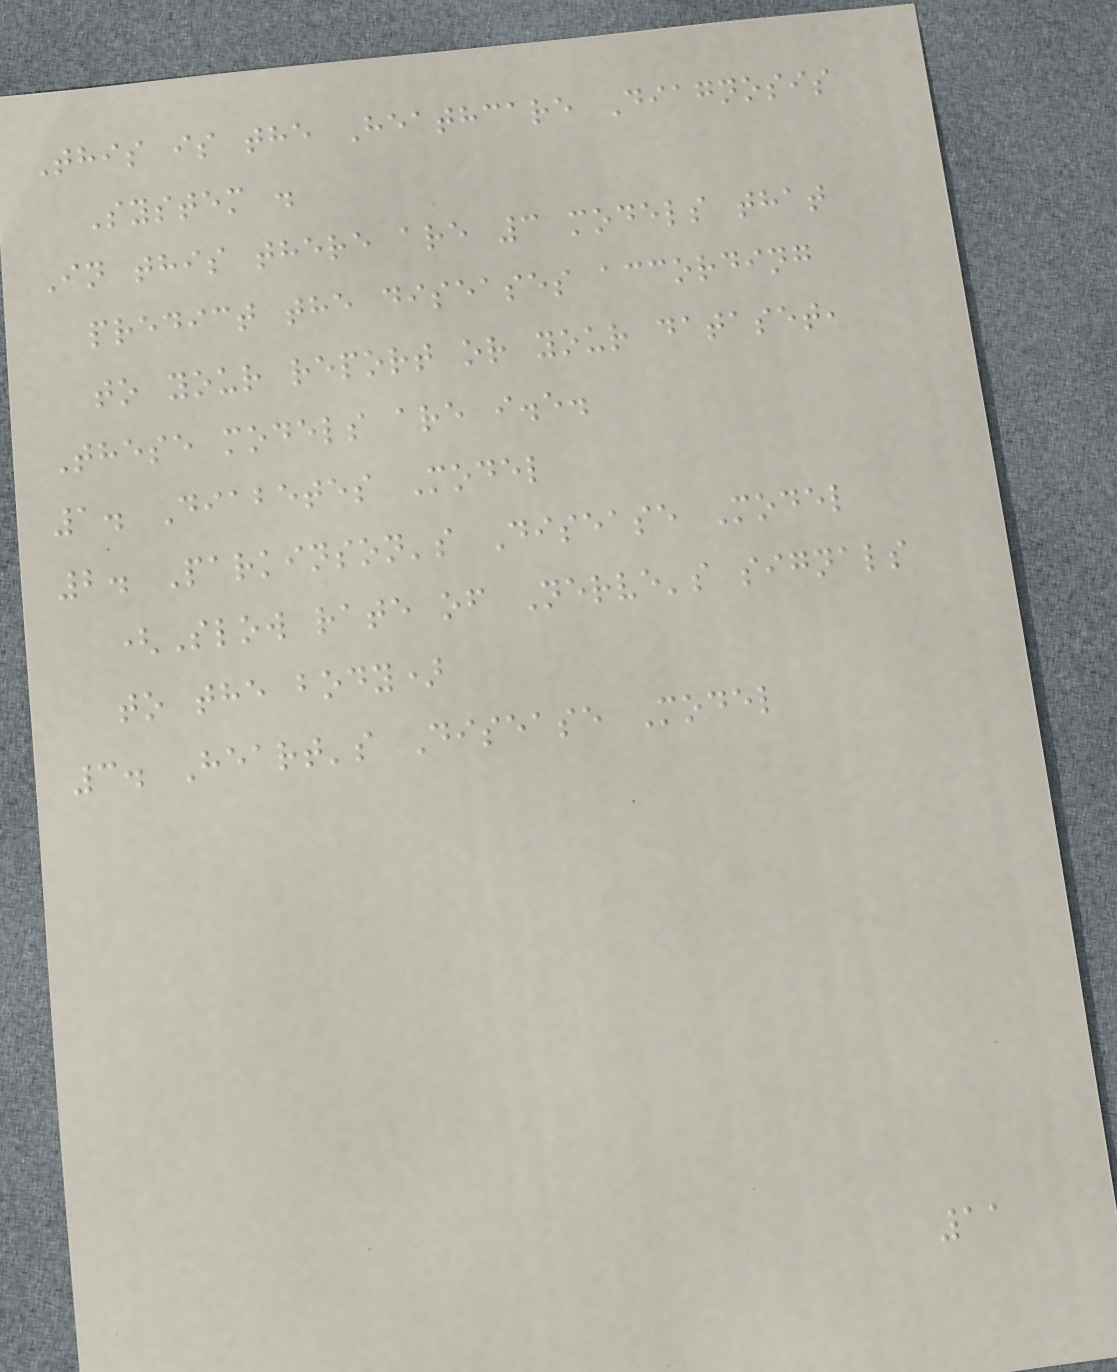This is the Heathcare Diagnosis
System .
In this there are 3 models that
predict the diseases according
to your report or your dataset,
These models are i.e.
1. Diabetes Model
2. Parkinson's Disease Model
(Slow rate of Nerve's signals
to the body)
3. Heart's Disease Model
11
